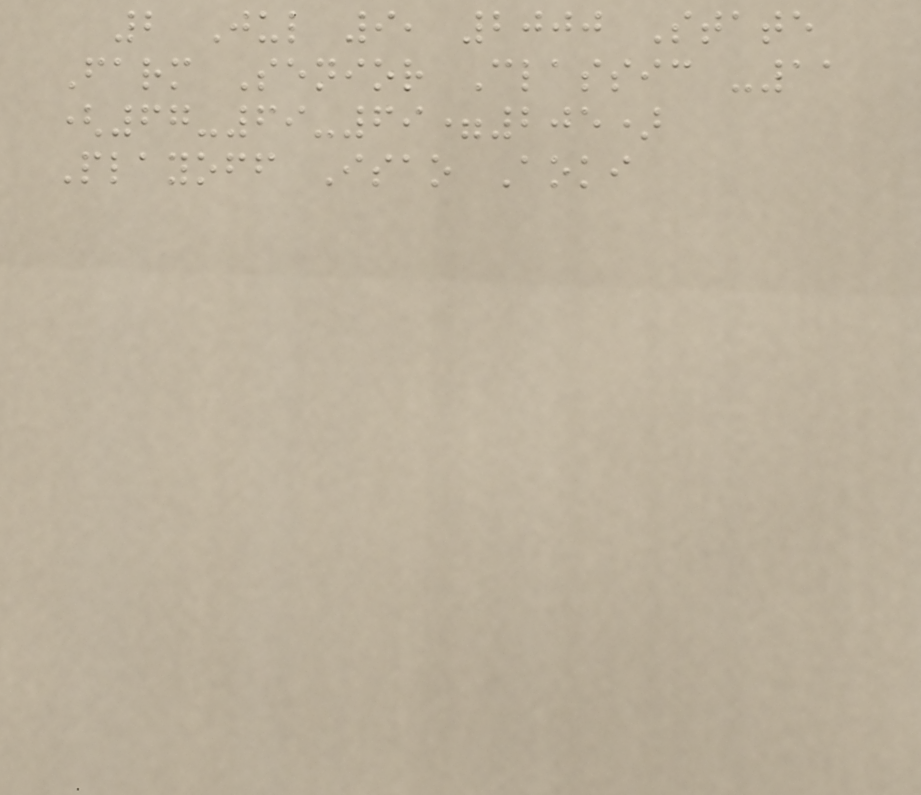2 Jul 9, 2000 State
Farm Senior Classic -11
(67-69-69=205)
Playoff Isao Aoki
